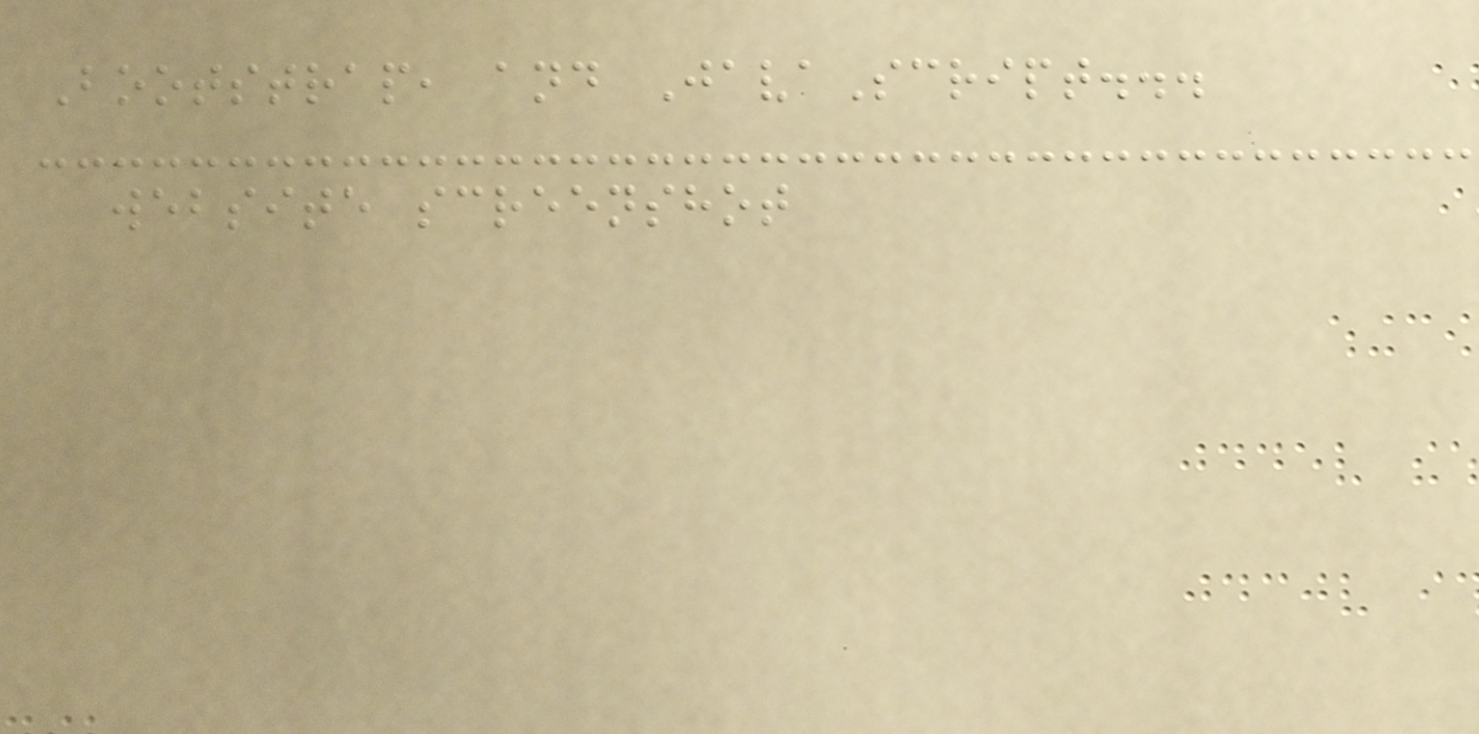Bootstrap, and JavaScript...
website screenshot
